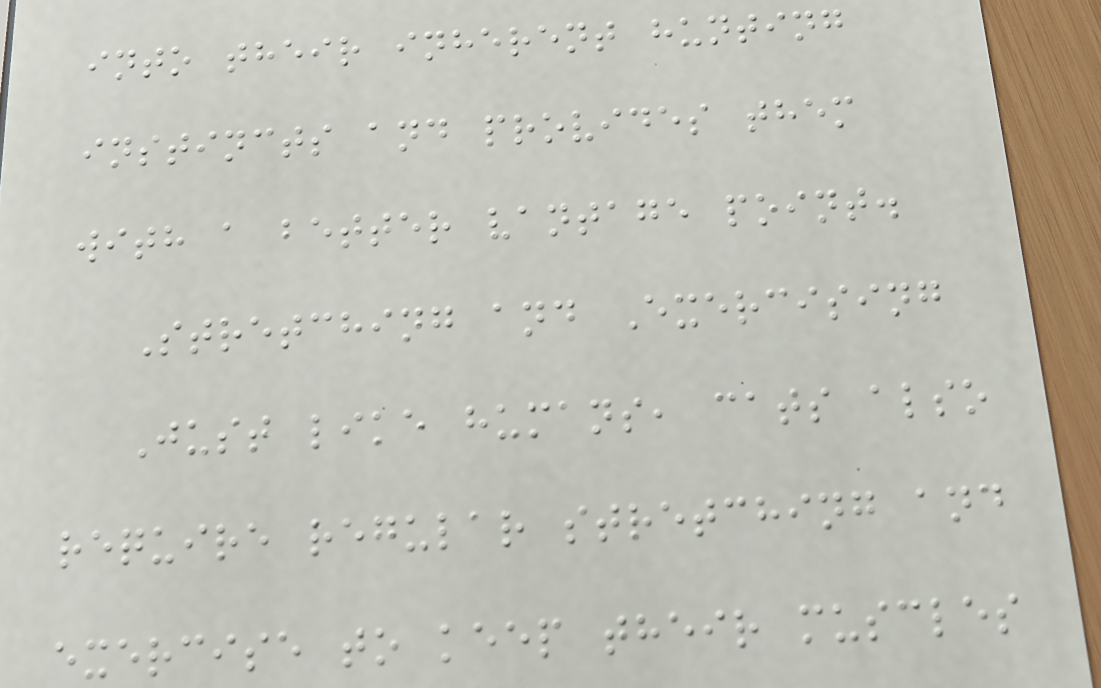into their inherent hunting
instincts and provides them
with a better vantage point.
Stretching and Exercising
Just like humans, cats also
require regular stretching and
exercise to keep their muscles
